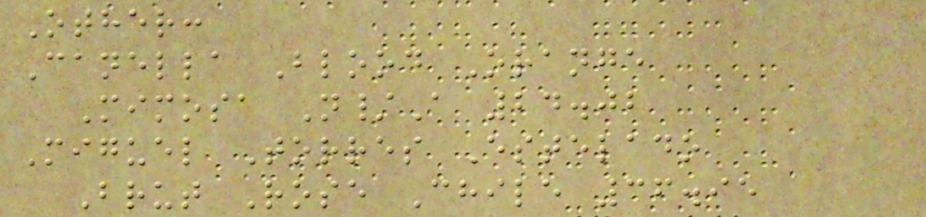Other:
Canella Blood Orange
Mimosa N/A 24.02
Miguel Torres Estelado
Brut Rose Chile 36.95
